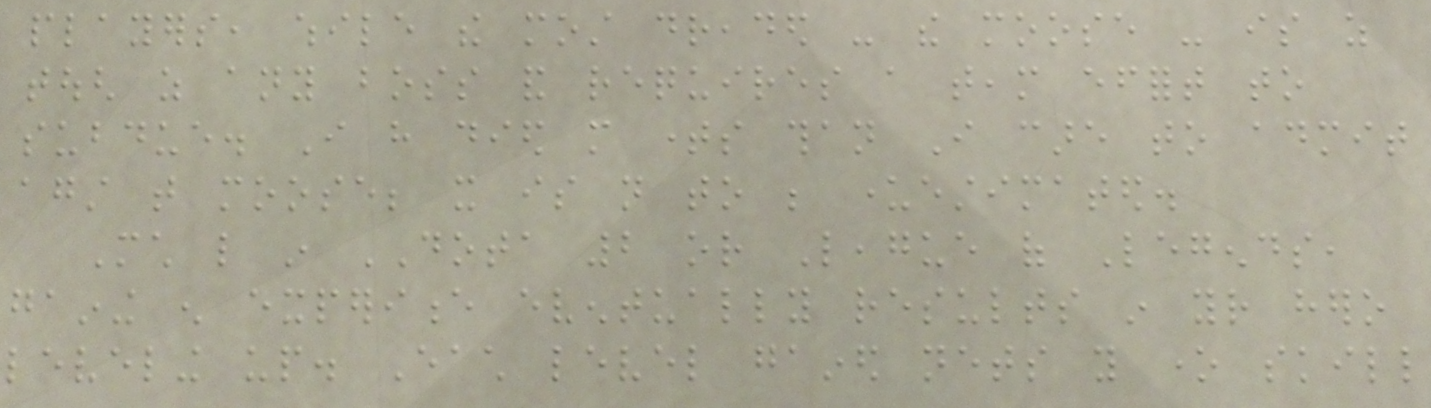players, while the most dreaded - the moose - is as
tough as any boss and requires a team effort to
subdue. I have died more times than I care to admit
against that moose; it is not to be underestimated.
Much like in DOTA 2 or League of Legends,
gaining enough experience eventually results in your hero
leveling up. Each level gained nets you one skill
